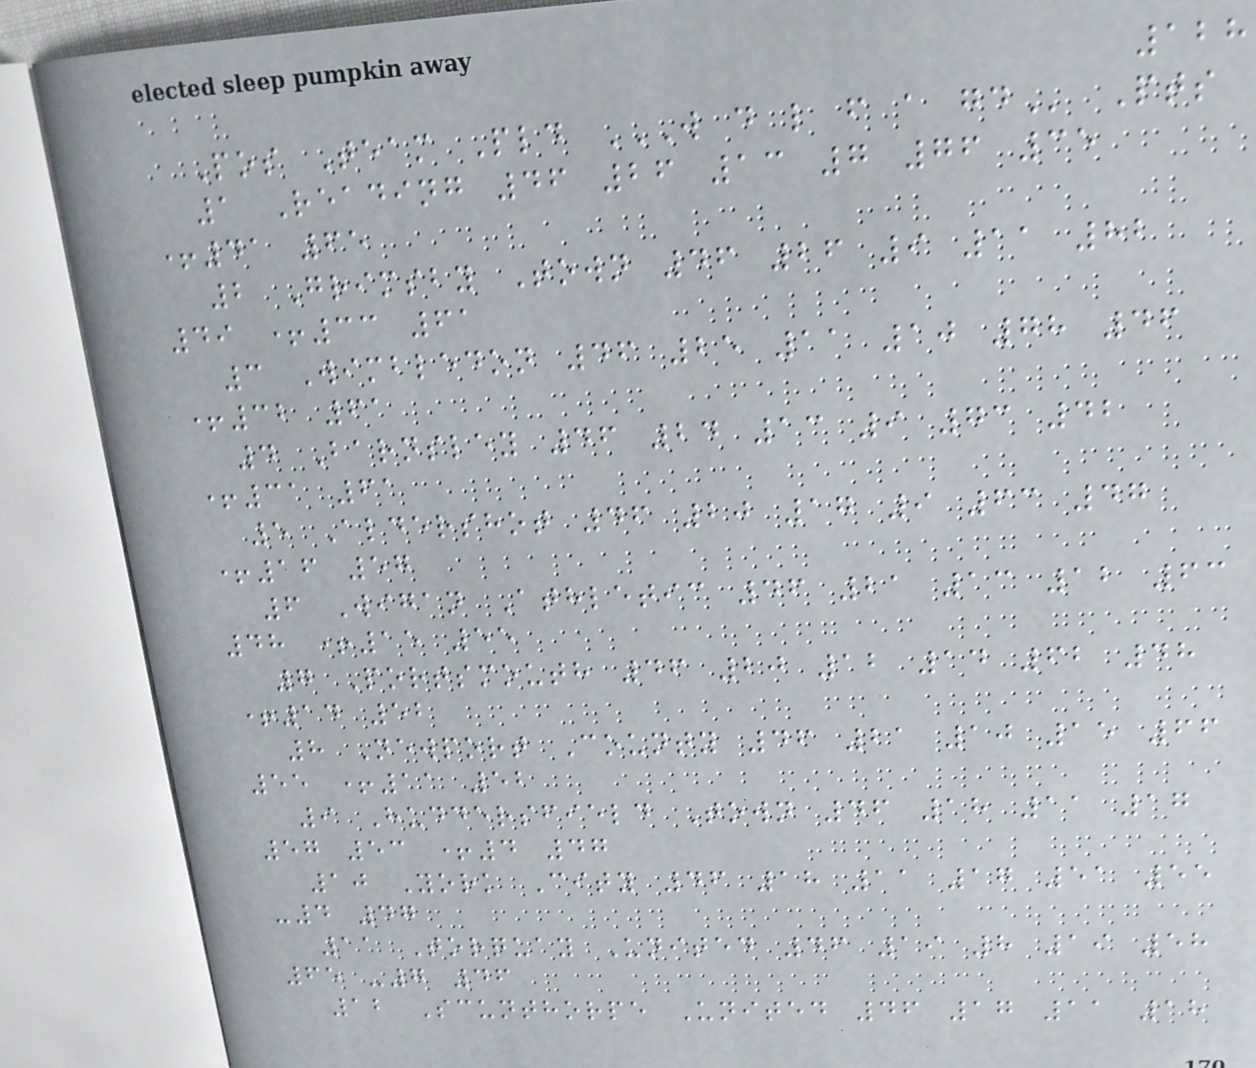128
Pos Team Pld W D L F A GD Pts
1 Reading 46 26 13 7 76 35
+41 65
2 Grimsby Town 46 26 9 11 82
49 +33 61
3 Wimbledon 46 25 11 10 78 46
+32 61
4 Barnsley 46 24 13 9 73 42
+31 61
5 Aldershot 46 20 17 9 63 47
+16 57
6 Wigan Athletic 46 21 13 12 63
48 +15 55
7 Portsmouth 46 20 12 14 62 48
+14 52
8 Newport County 46 21 10 15 66
55 +11 52
9 Huddersfield Town 46 18 11 17
57 53 +4 47
10 York City 46 18 11 17 51 55
-4 47
11 Torquay United 46 19 8 19 58
65 -7 46
12 Scunthorpe United 46 17 11 18
